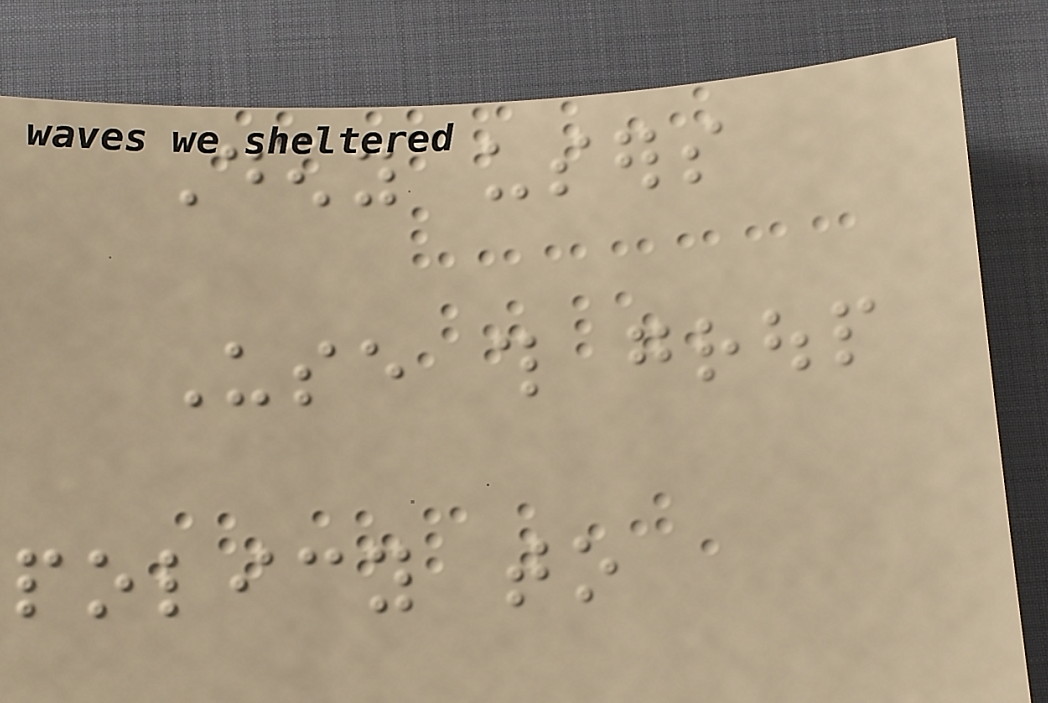Deny users
Use this group
policy to
